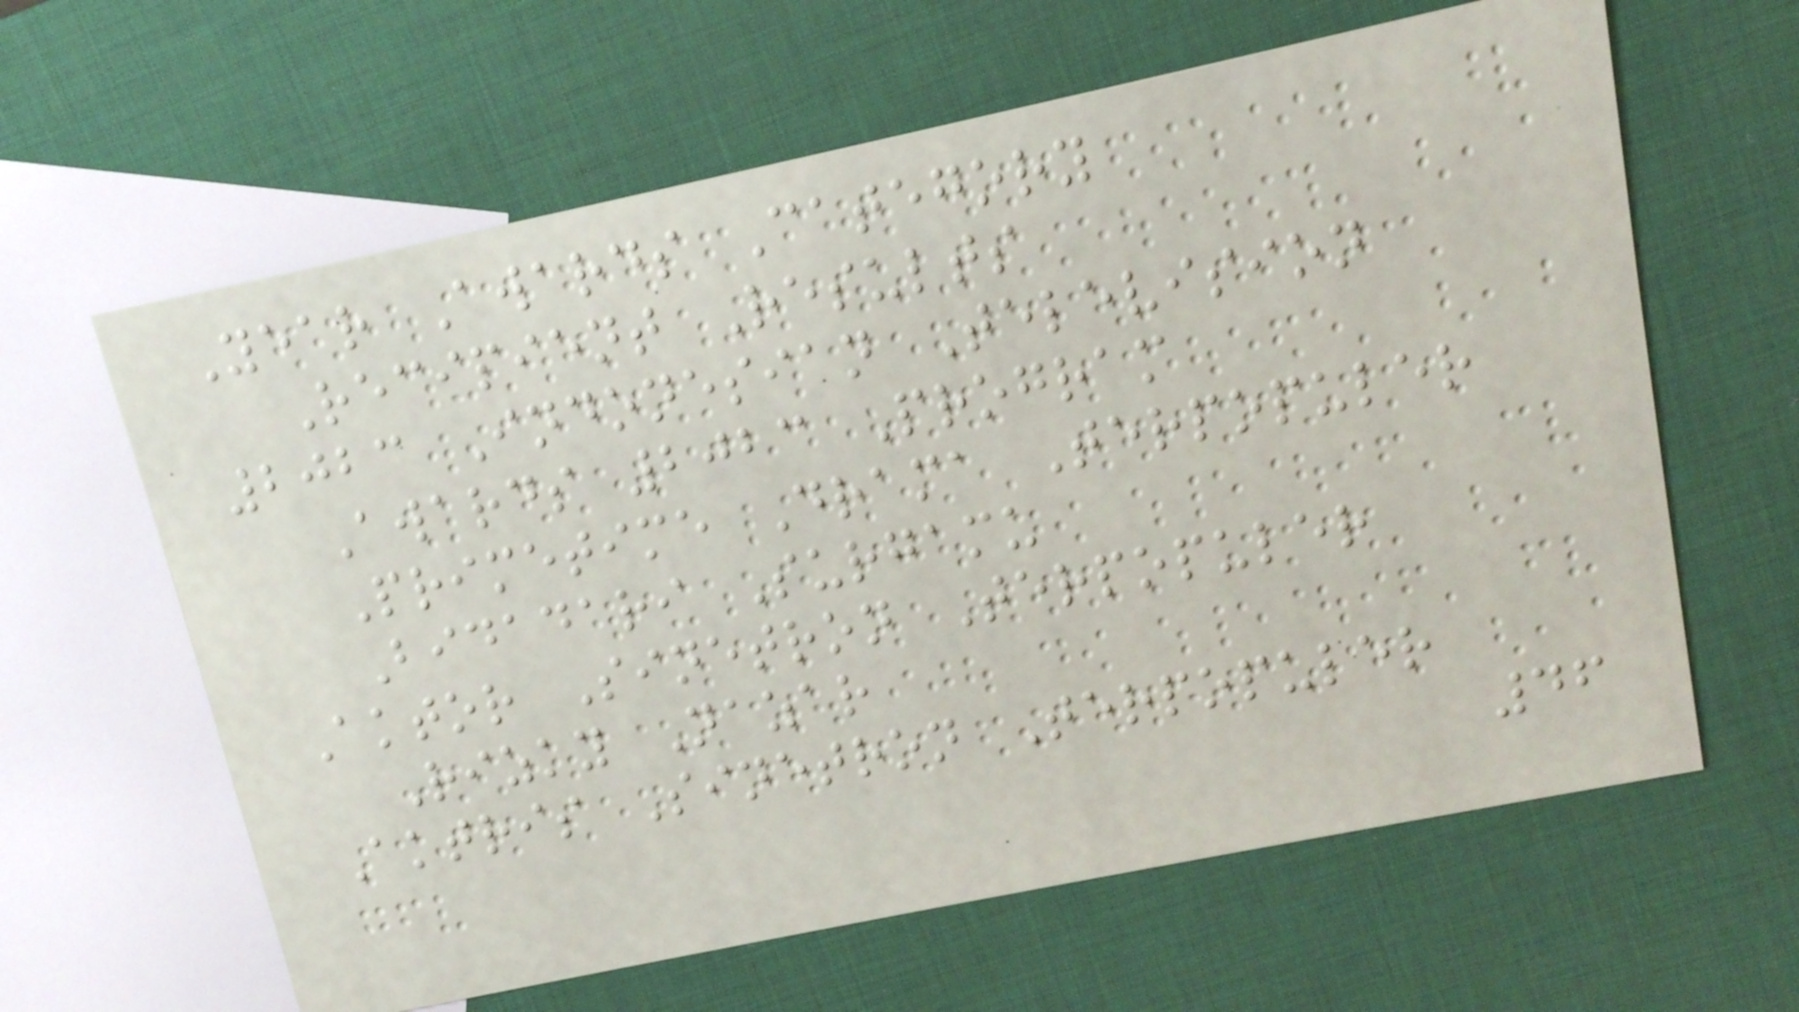Year Awards Category
Recipient Results
2023 Indonesian Television
Awards 2023 Program
Primetime Drama Terpopuler
Bidadari Surgamu
Aktor Sinetron Terpopuler
Rizky Nazar
Aktris Sinetron Terpopuler
46
